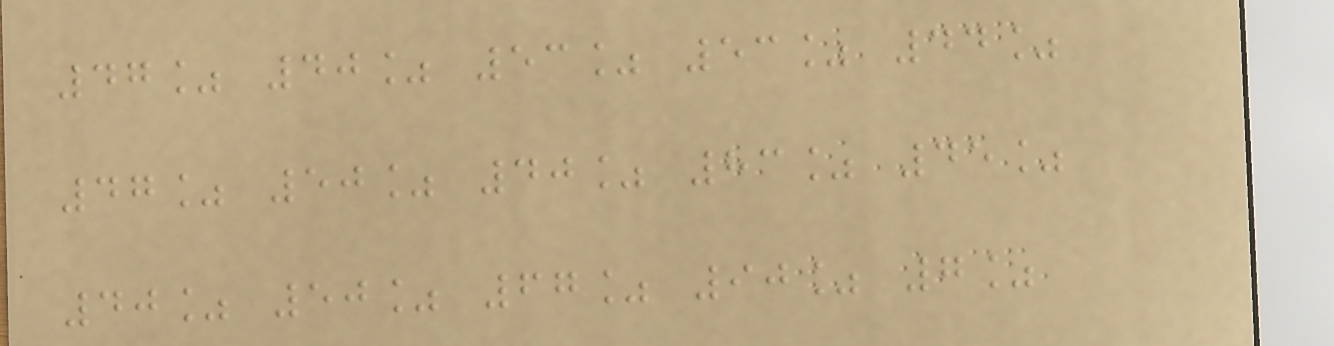47% 40% 53% 53% 44%
47% 50% 40% 83% 45%
40% 50% 67% 90% 7%
